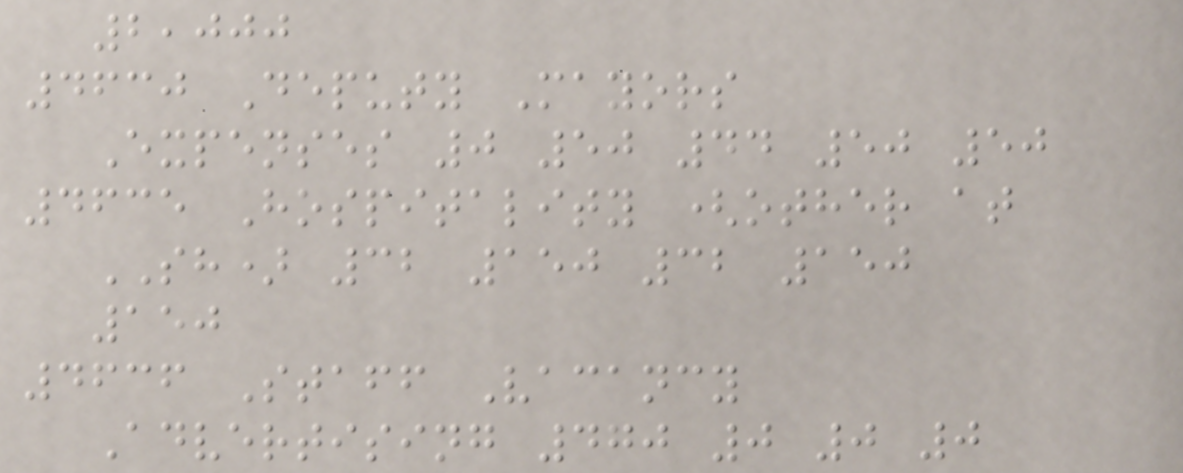2,000
4630 Deputy Mayors
Expenses 0 50 44 50 50
4635 Hospitality (other at
SH) 32 150 32 150
150
4636 Staff Vacancy
Advertising 470 0 0 0
